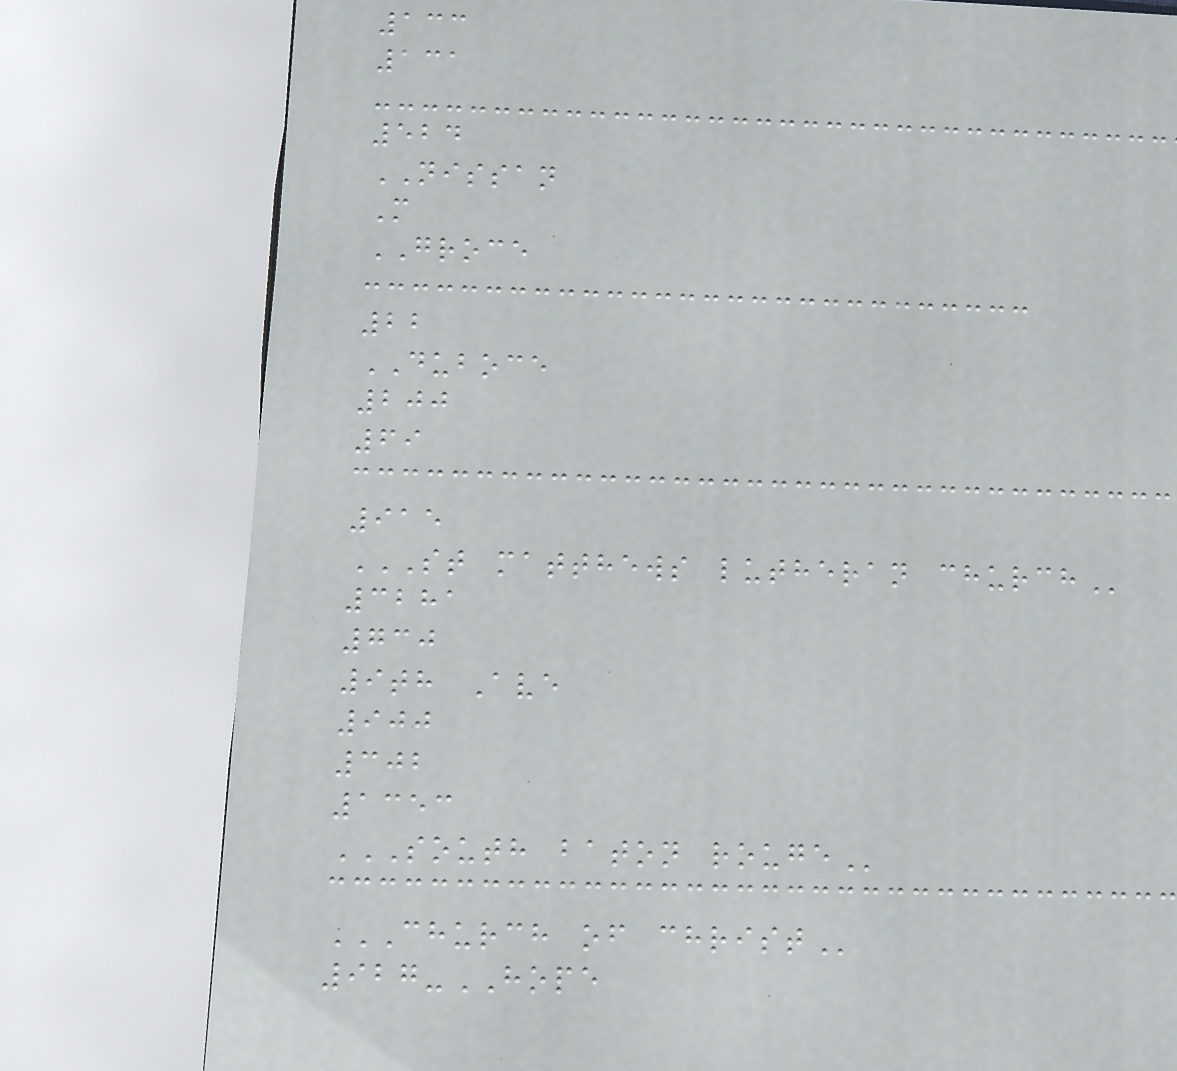133
131
524
NISSAN
M
GROCE
22
DUBOCE
200
69
915
ST MATTHEWS LUTHERAN CHURCH
3281
730
9th Ave
900
302
1353
SOUTH BATON ROUGE
CHURCH OF CHRIST
927-HOPE
